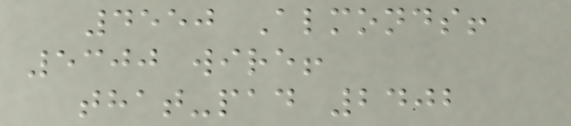4550 Almonds!
5300 wire!
that-pad 2402
